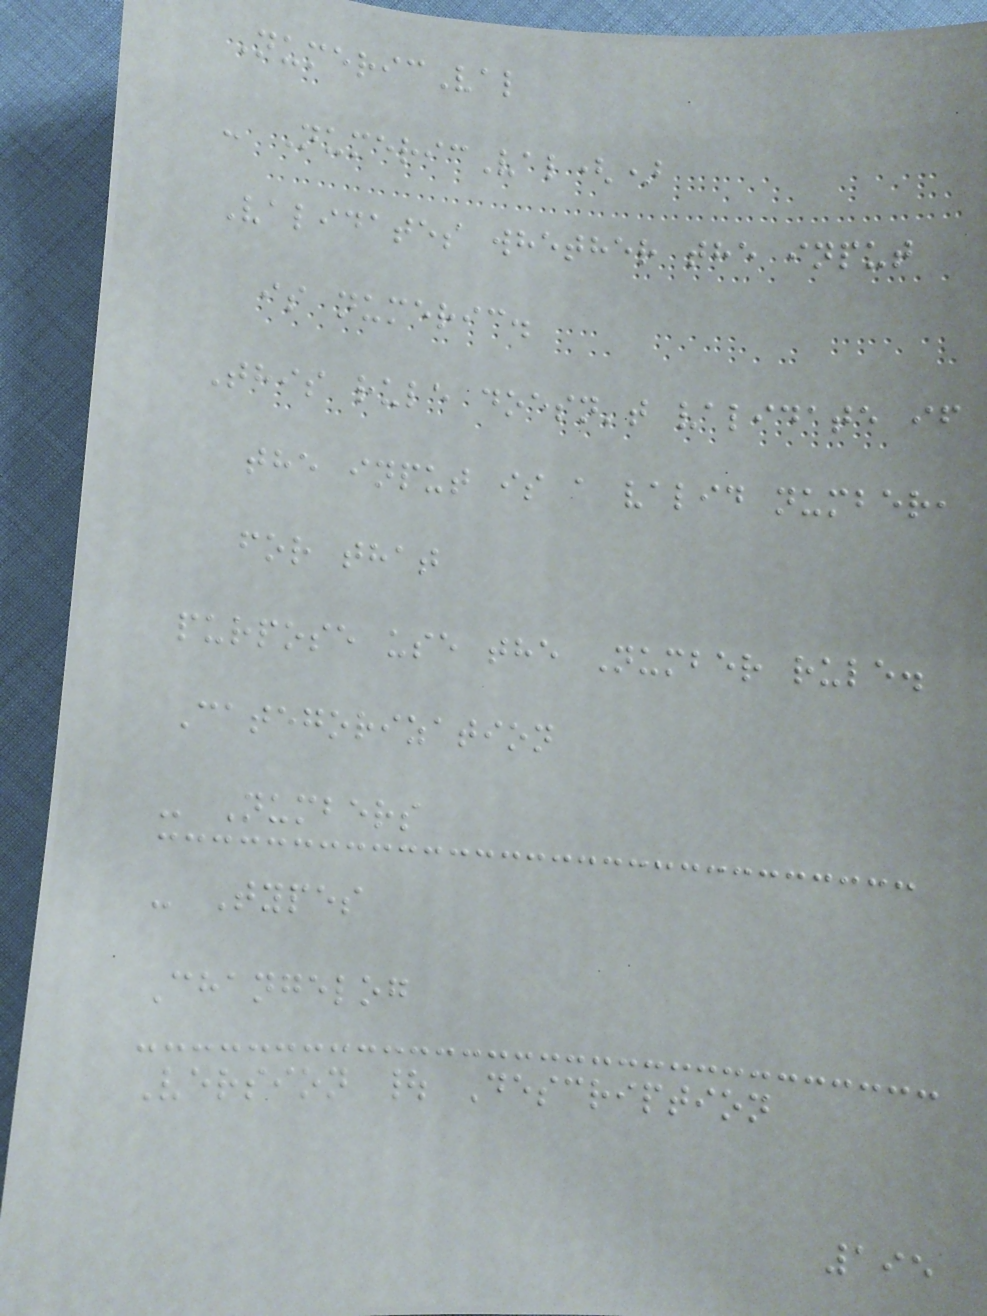NumericVal
- NumericVal()
Validates whether the input
is numeric.
This rule doesn't validate if
the input is a valid number,
for that
purpose use the Number rule.
Categorization
- Numbers
- Types
Changelog
Version | Description
195
